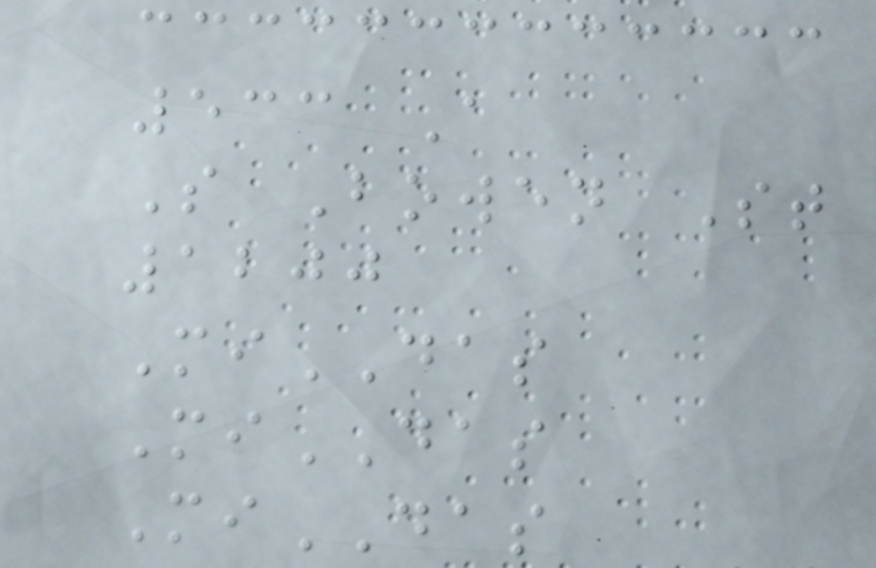533 A
S Bowen St
1200
MiDAS
MiDAS
MiDAS
